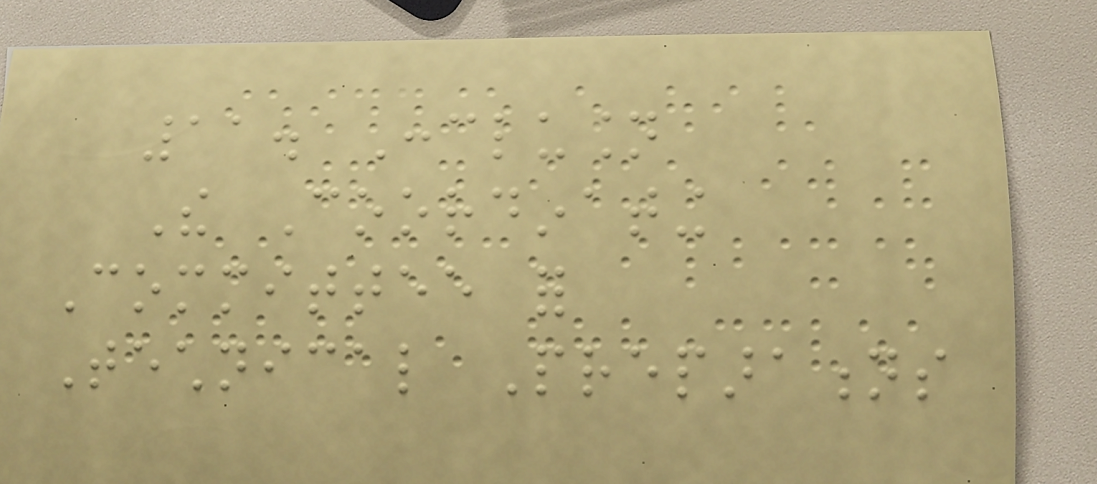11. Conclusion
The Coordinating
Committee for
Technical Preparations
